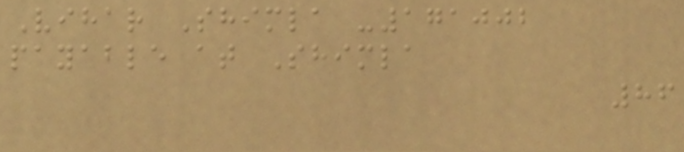Vihar Shimla -171002
payable at Shimla
86
